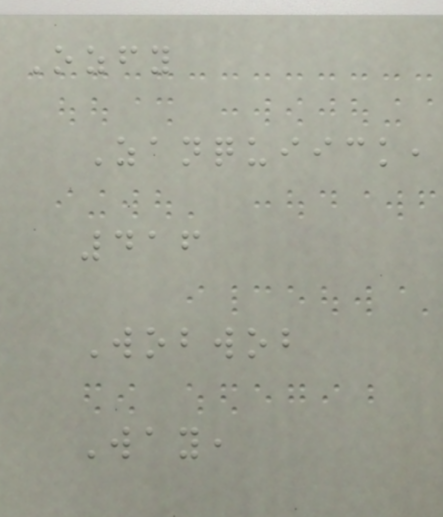Ozfy
Zanquiick,
416
Wobwob
Way,
